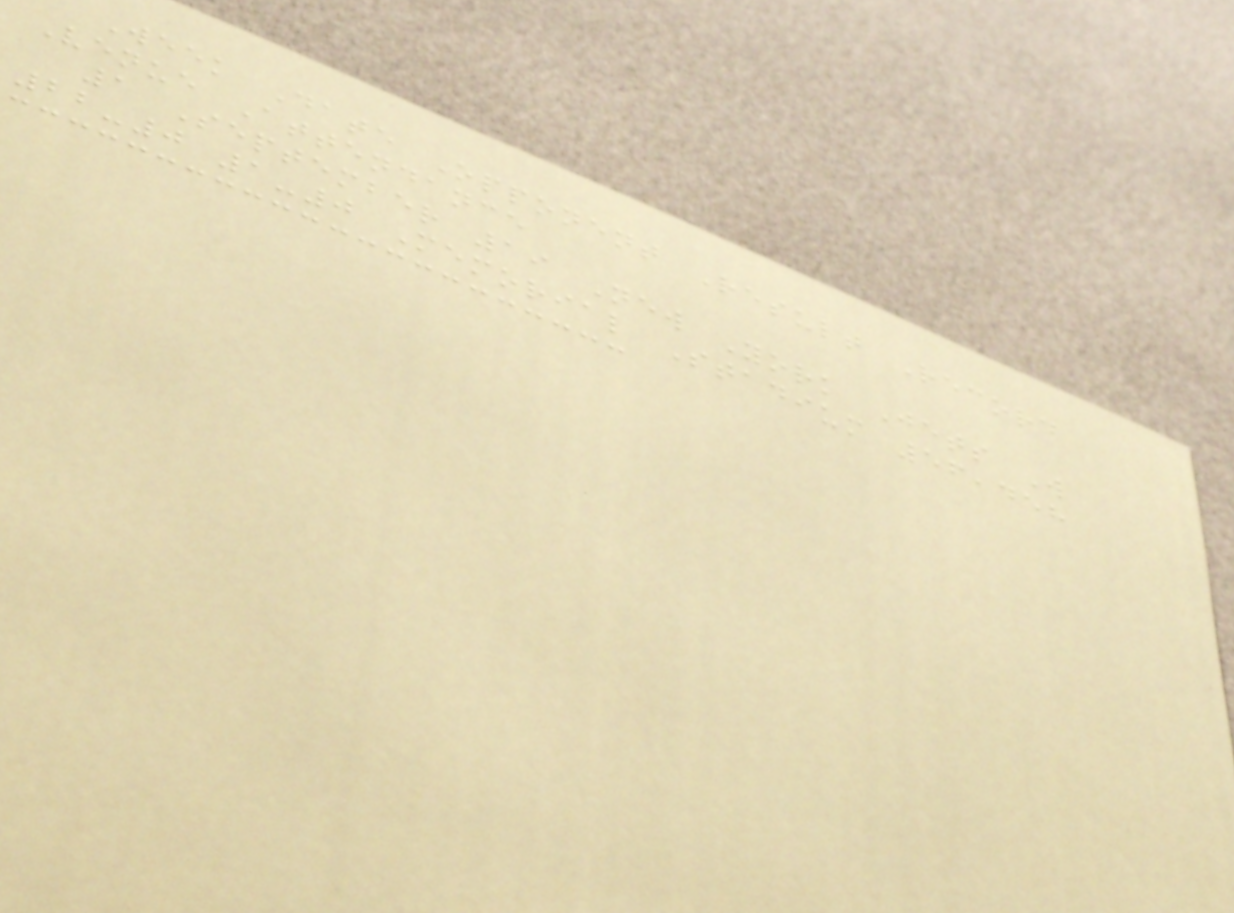Week Date Opponent Result Record
Venue Attendance
1 September 19 New York Jets W
22-0 1-0 Memorial Stadium 56,458
